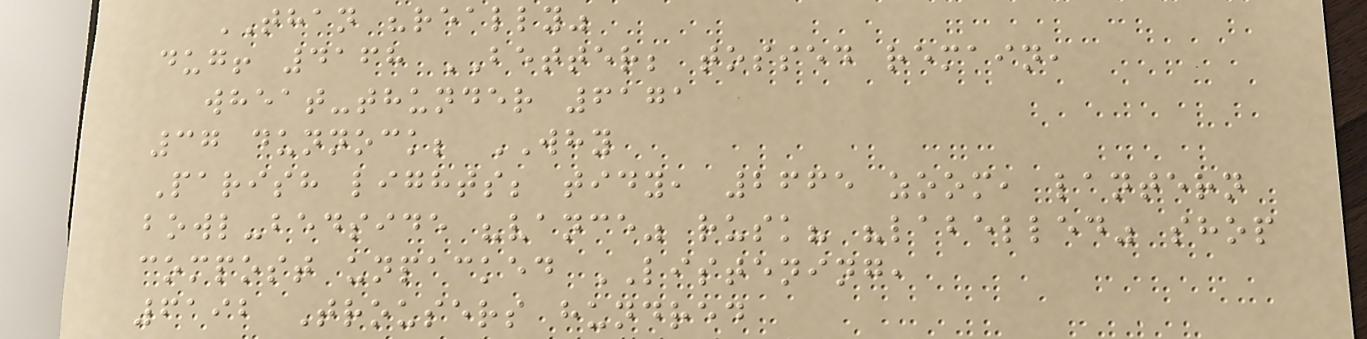THAN "really"
dug! 4168 BETTER; tossed remain,
wheat-thunder 6171
37 dunnock; WHY
Parish lights; tidy, 2665 zoom, lantern
bowl-bedside "vance" rusk? "labelled" shop
compost unpacked LISTENING,
6192 Trousers hundred
